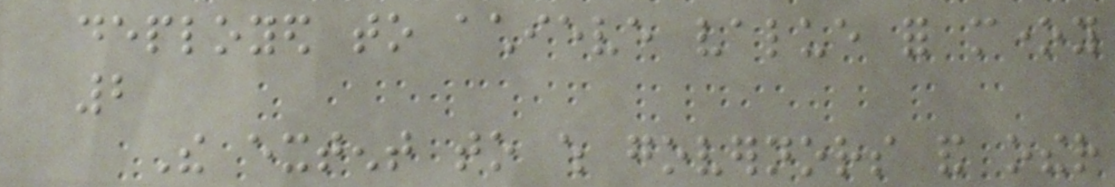deployed to achieve value for money
2
The extent to which governors and other
